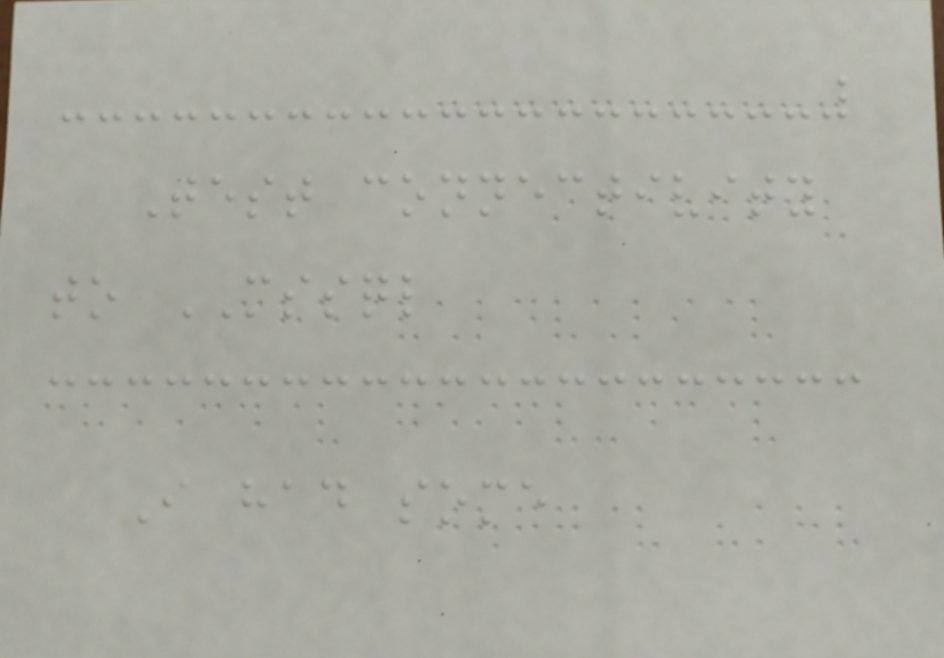Test connectivity
to MSSQL
I had some
